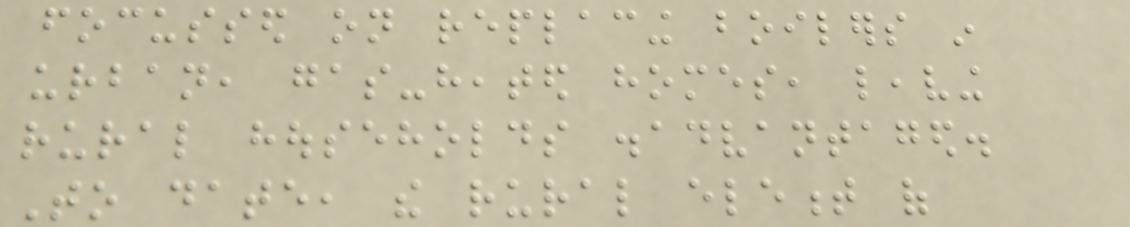focussed on replacing boilers in
urban, gas-heated homes, leaving
rural households disadvantaged.
To date, the rural element of
